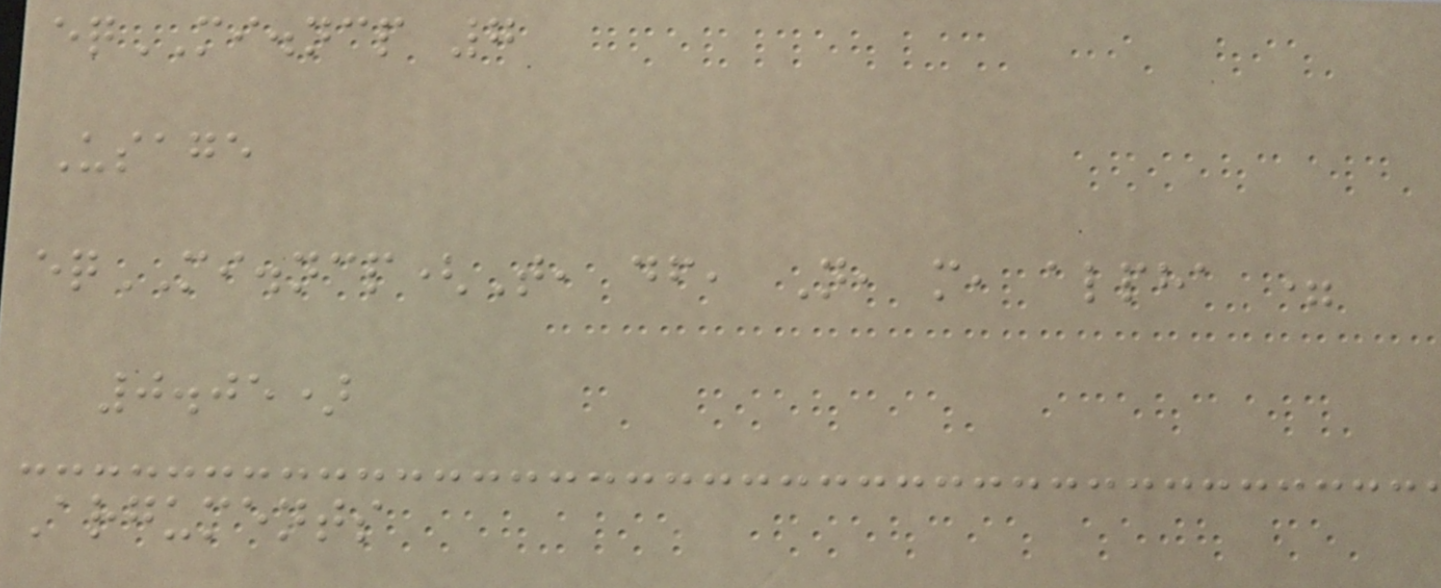eqMI.ncp 7
Usage
eqMI.ncp(T, df, N, m, alpha =
0.05)
Arguments
